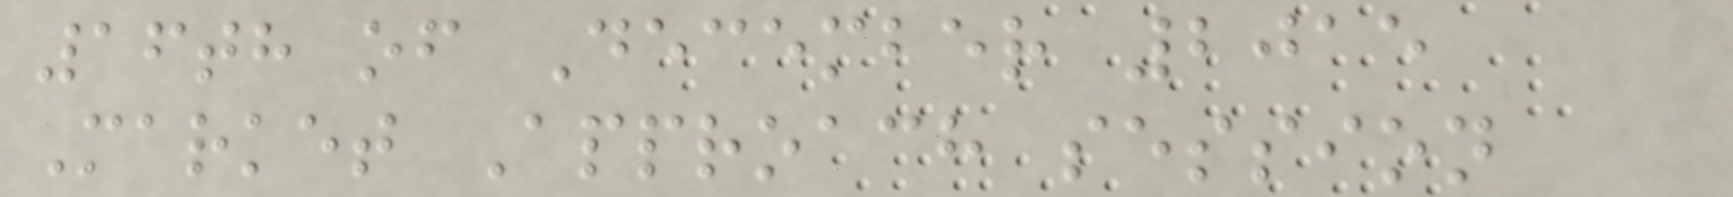16th of December 2015
Market Approach session
